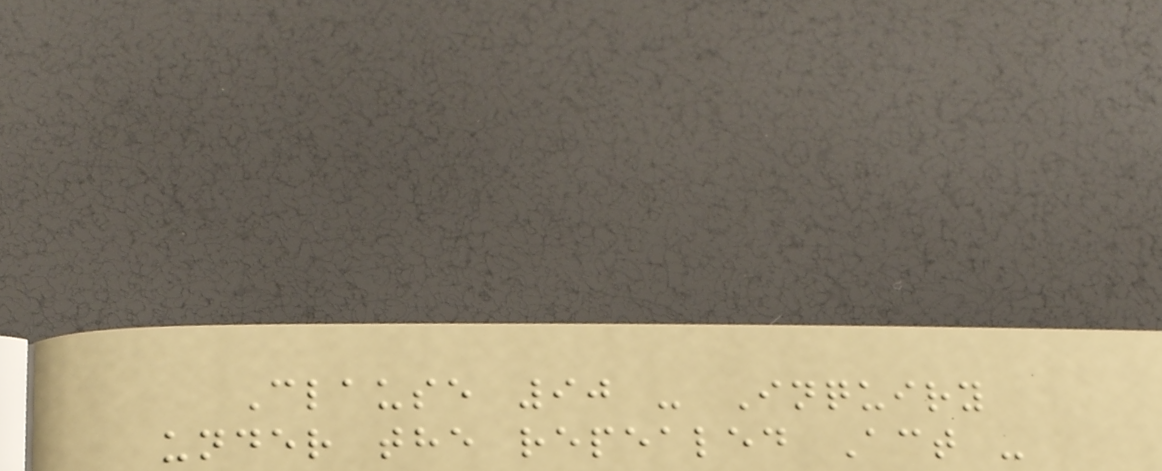Clause 90 - Inquiry
under the repealed Act -
